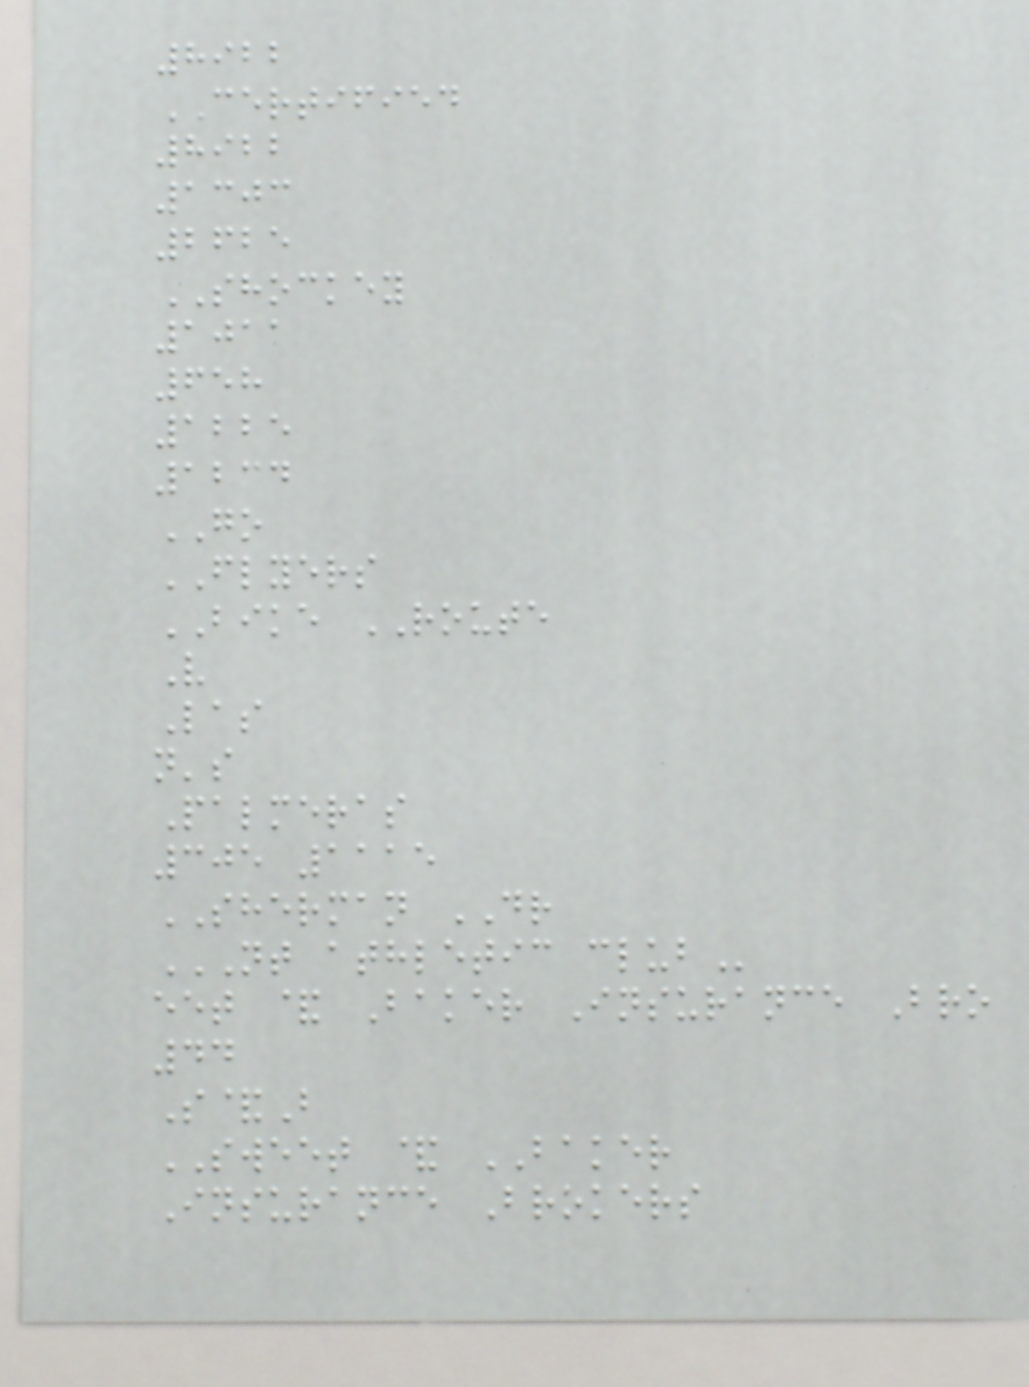8922
CERTIFIED
8922
1303
2625
SHOCKEY
1011
658
1225
1234
GO
FLYERS
BIKE ROUTE
V
Las
n's
Palmeras
305 1115
SHERMAN DR
NT ATHLETIC CLUB
eet & Baker Insurance Bro
44
S&B
SWEET & BAKER
Insurance Brokers
